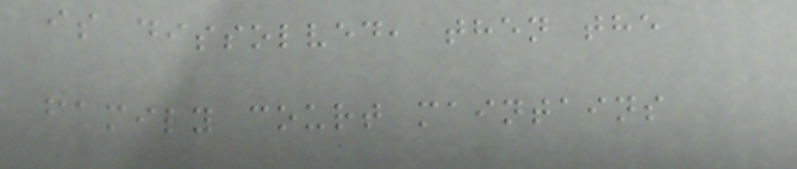is dissolved, then the
family court maintains
